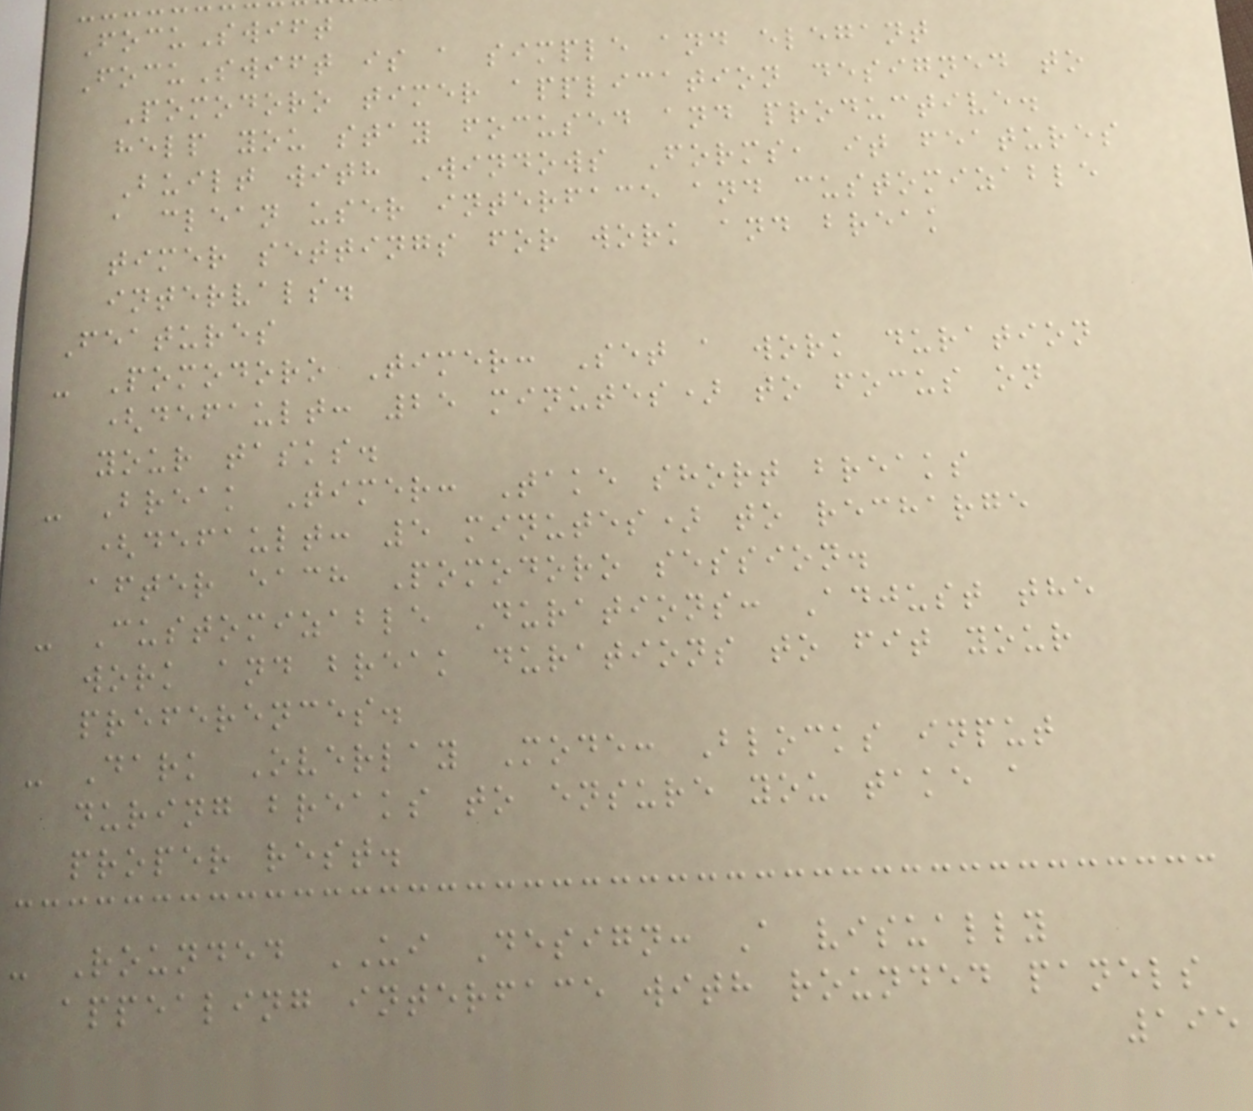FocuSwift
FocuSwift is a simple and elegant
Pomodoro timer application designed to
help you stay focused and productive.
Built with Windows Forms, it features
a clean user interface and customizable
timer settings for work and break
intervals.
Features
- Pomodoro Timer: Set a work duration
(default: 25 minutes) to focus on
your tasks.
- Break Timer: Take short breaks
(default: 5 minutes) to recharge
after each Pomodoro session.
- Customizable Durations: Adjust the
work and break durations to fit your
preferences.
- Dark Overlay Mode: Blocks input
during breaks to ensure you take a
proper rest.
- Rounded UI Design: A visually
appealing interface with rounded panels
195
